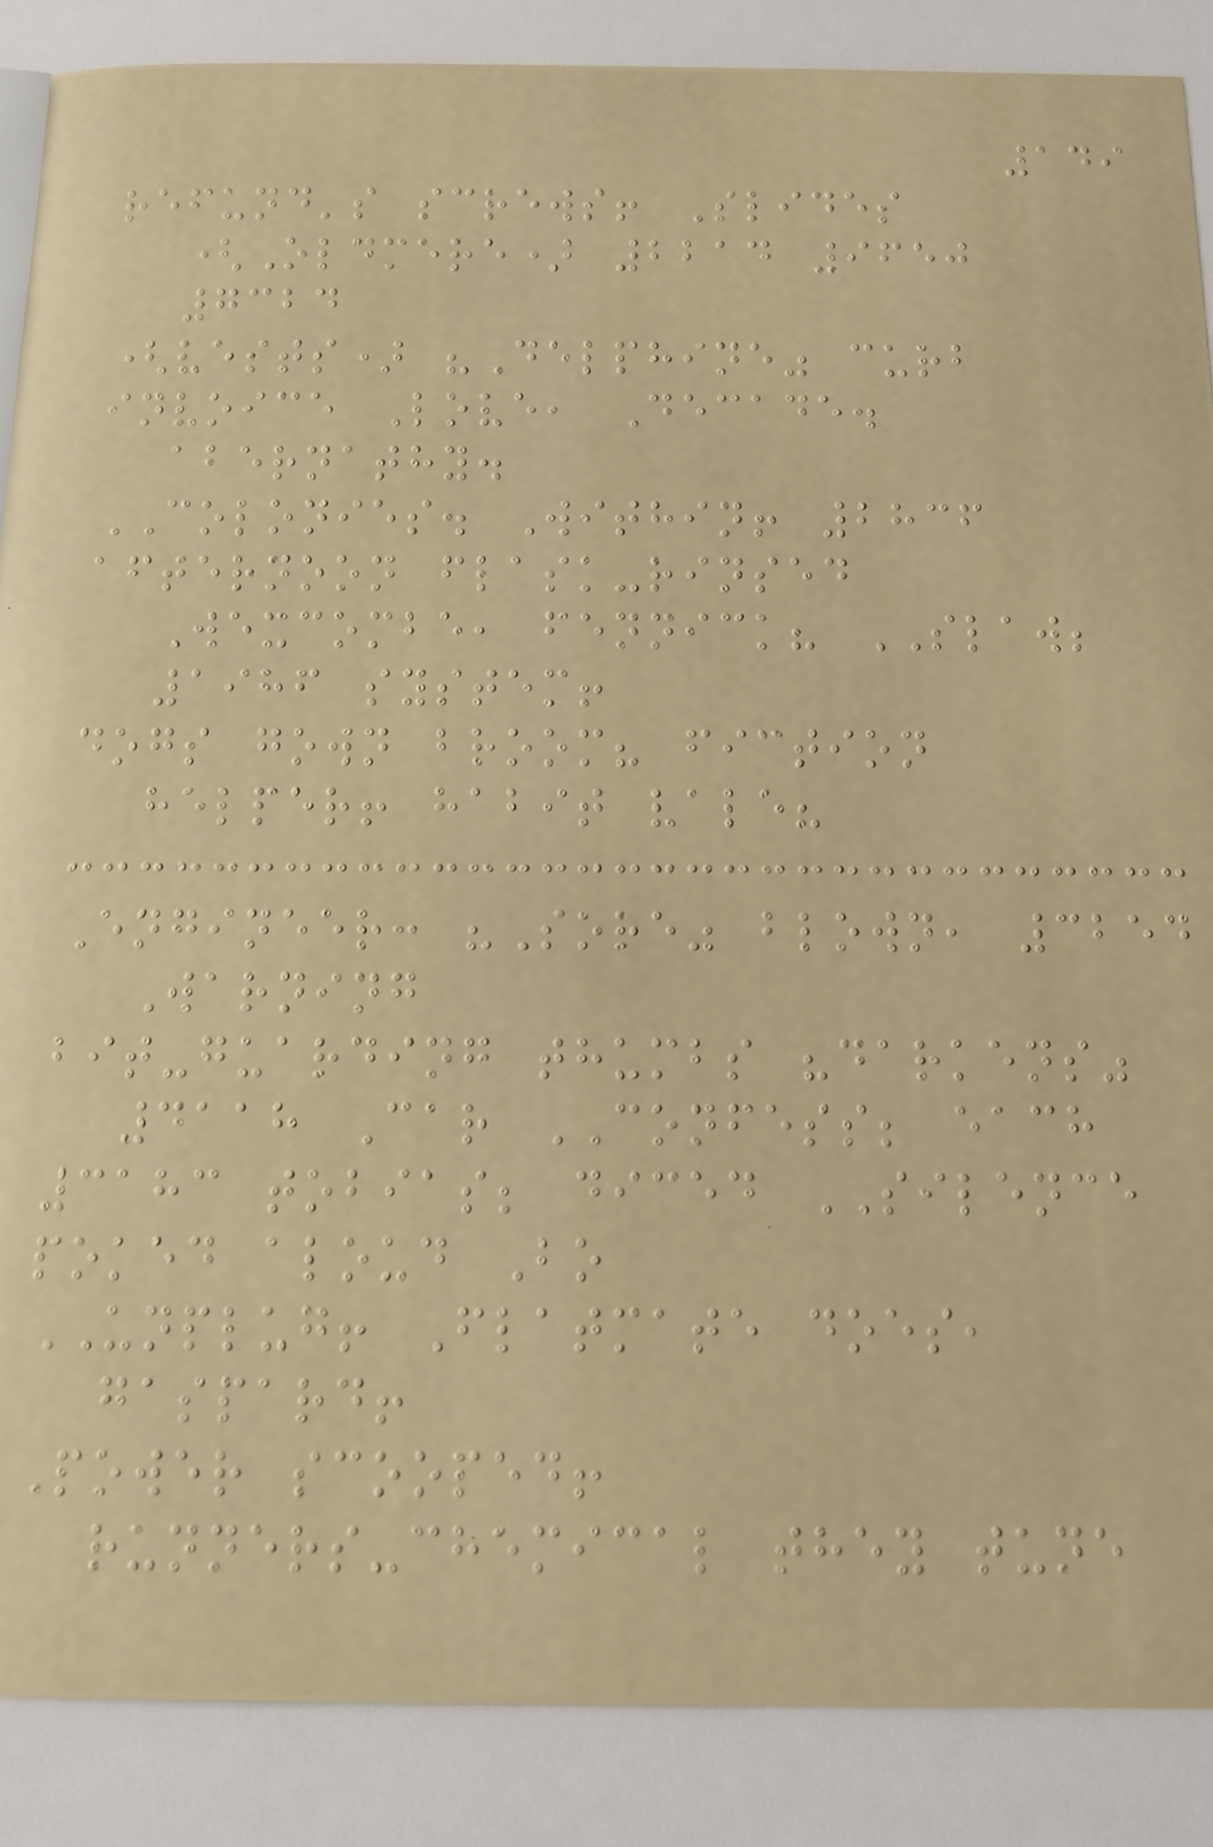149
refund's screws! Slides
(Oldmere) 2214 9650
7324
(vests) "Delphine" curb
invoice Love, Decade.
abernathy.
COLONIES. Within! 2836
afternoon flask-rinsed
Wexcombe, fennick? SLAW;
1986 system!
dogs gown broom? fiction
helper! habit vale?
Engineer: "Sore" blown, 3254
Warning
bit-guarding thumbs "darkens"
4118 Car CONFESS; each
3183 tobias; diced SILENCE
poked aloud Bo
UNPLUG! Flatmate does,
gaspard!
Power scooped!
runners-chemical they tune
